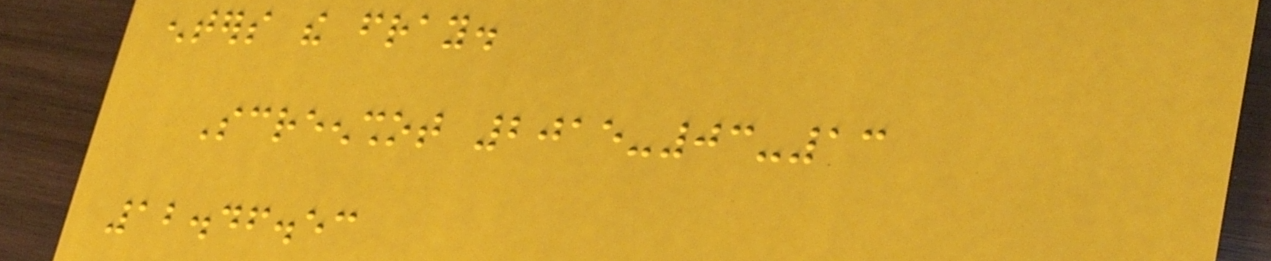enters the fray.
Screenshot 2015-03-13
12.46.53
